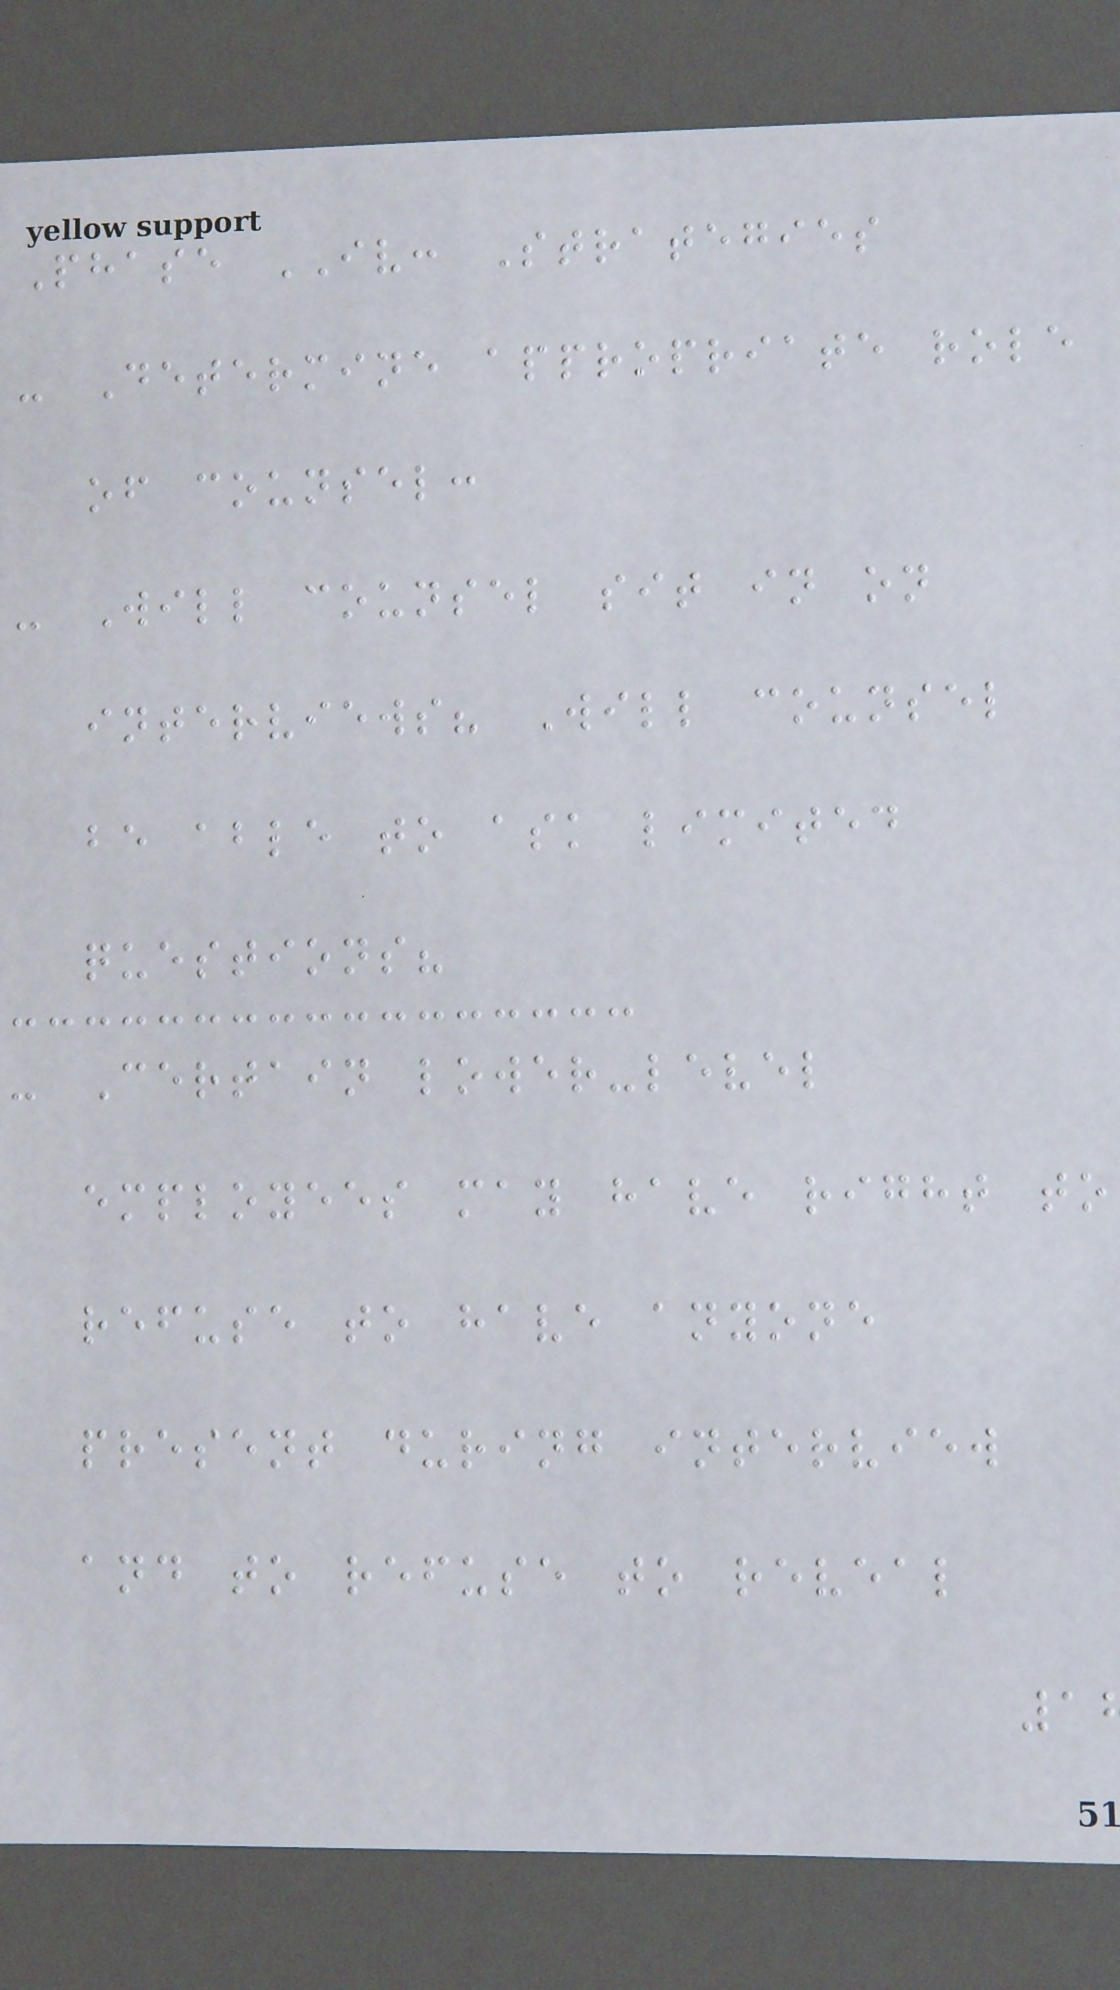Phase IV: Strategies
- Determine appropriate role
of counsel:
- Will counsel sit in on
interviews? Will counsel
be able to ask limited
questions?
- Certain lower-level
employees may have right to
refuse to have anyone
present during interview
and to refuse to reveal
